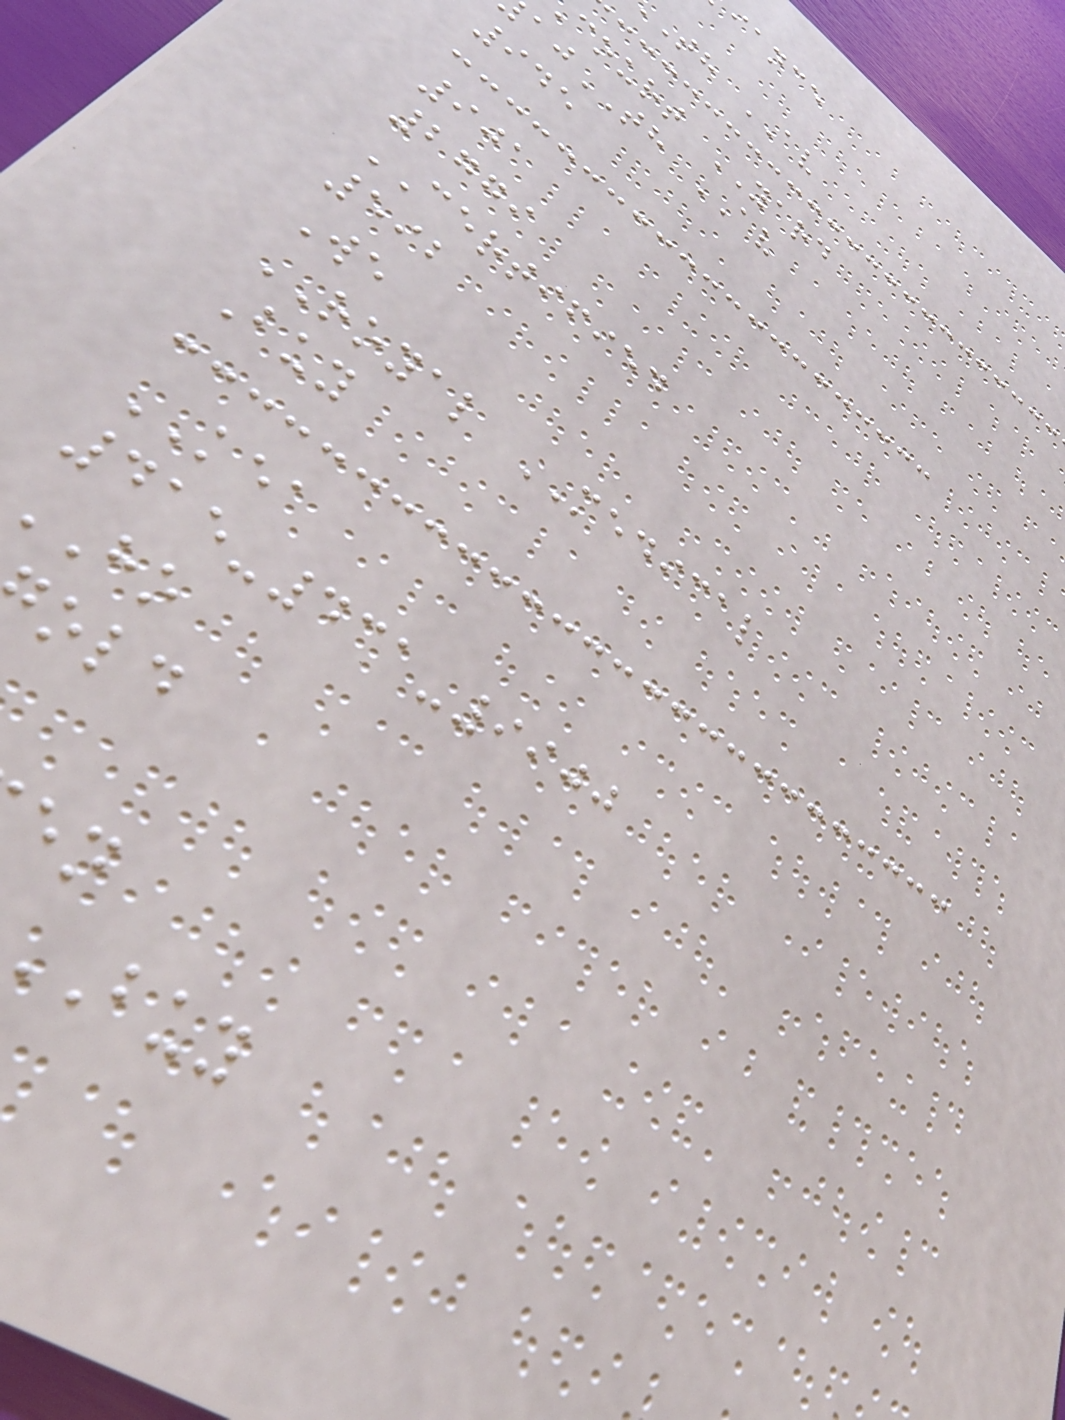iance
th AV
court YARD
TH AV
945
901
2779
CERTIFIED
592
We
ROYAL MEDICAL
Buy
KEA
415-431-9900
HO
